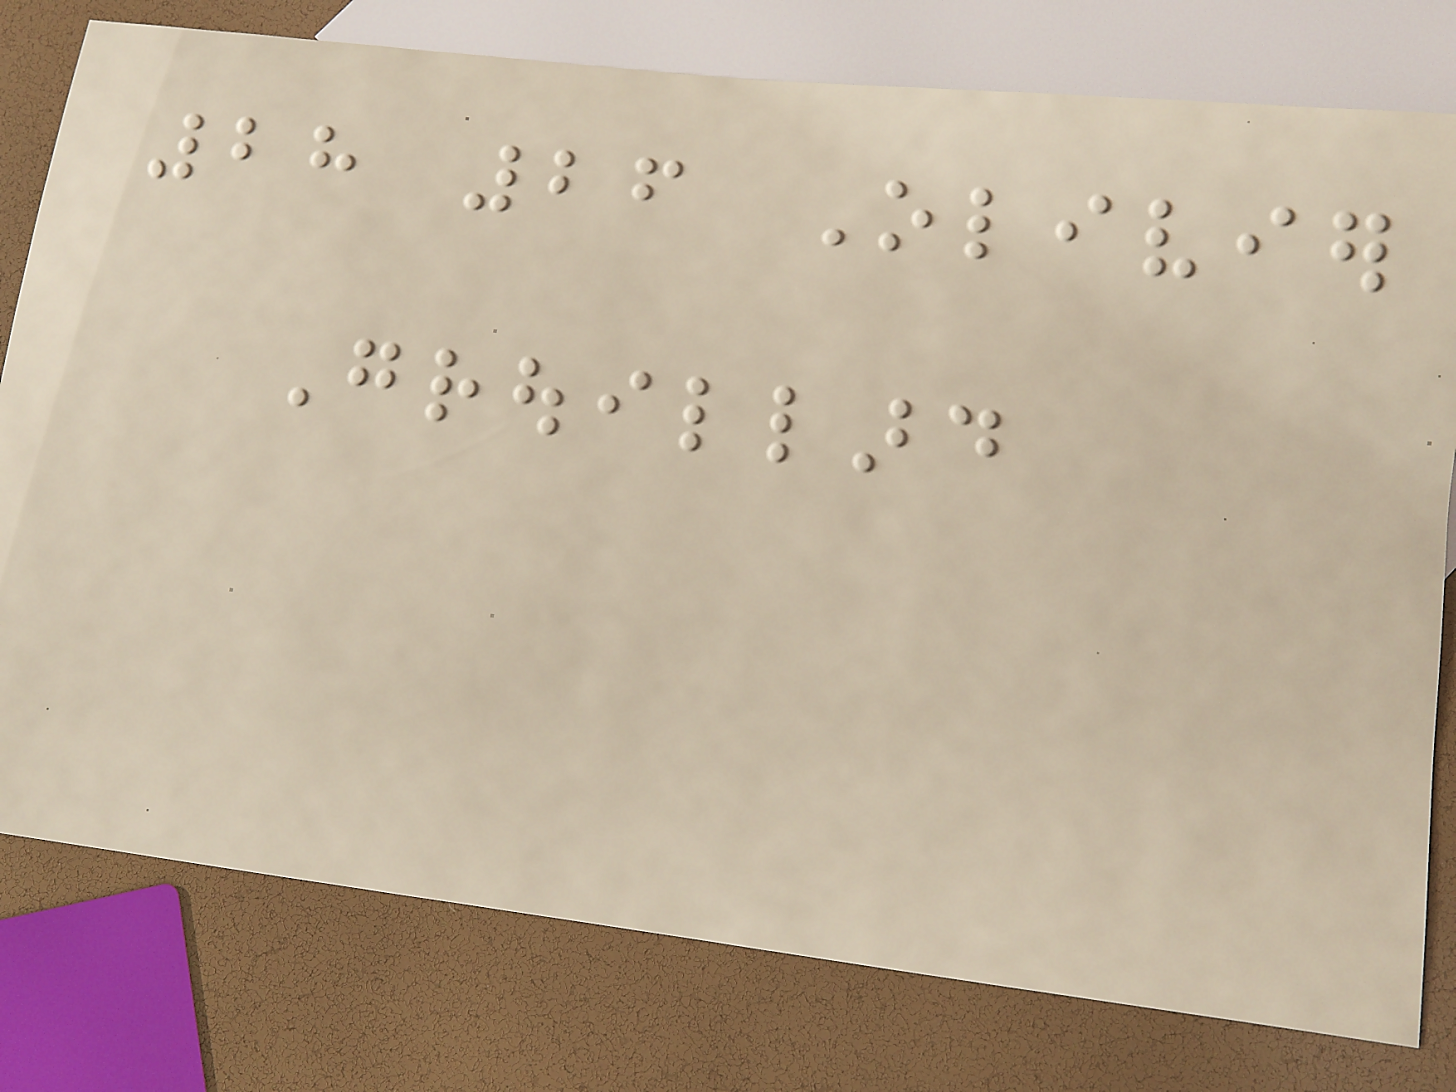28 26 Olivier
Grouillard
